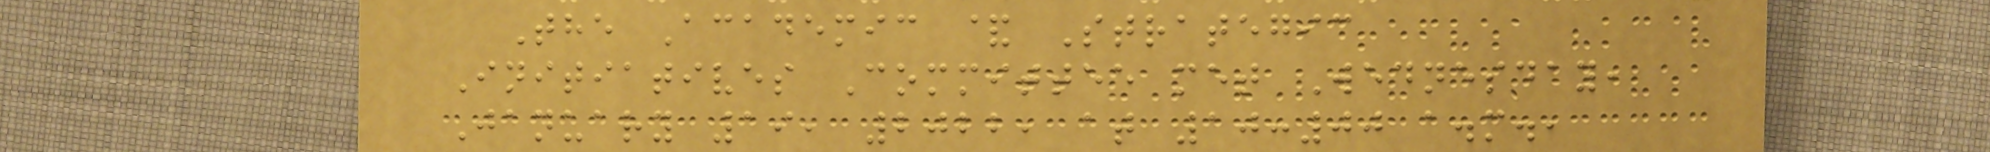The Academic & Strategic
Initiatives Committee met Wednesday,
January 19, 2022, at 10:00 a.m.,
